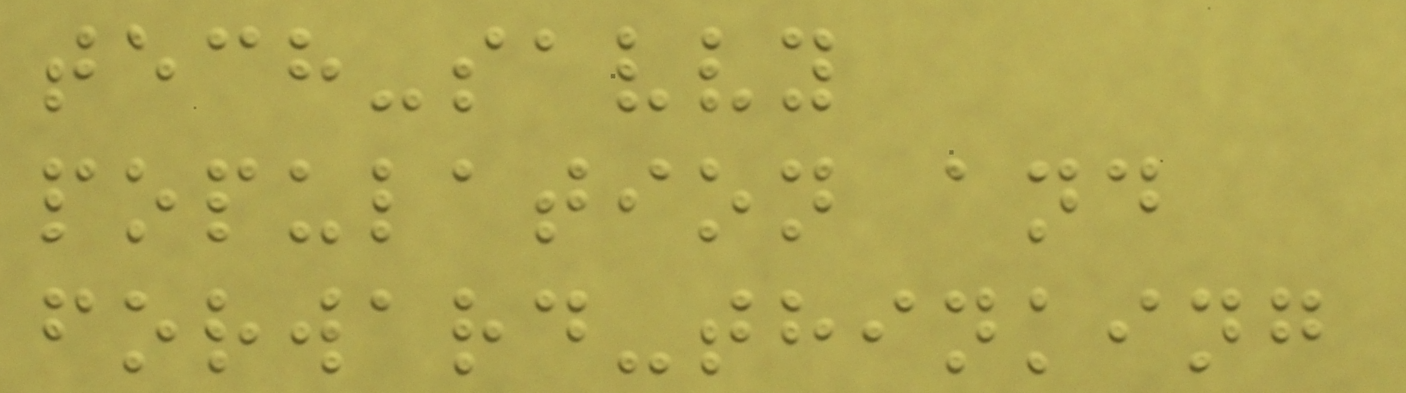tech-savvy
population and
forward-thinking
